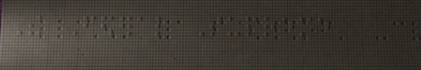The Federal Supreme
